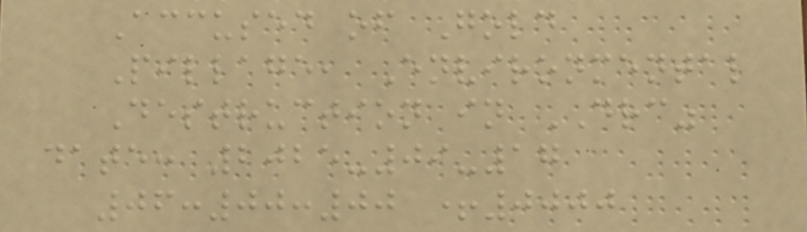Accused of Gold
Pillage, Environmental
Destruction in DRC"
date: 2025-09-17
06:00:00 +0000
